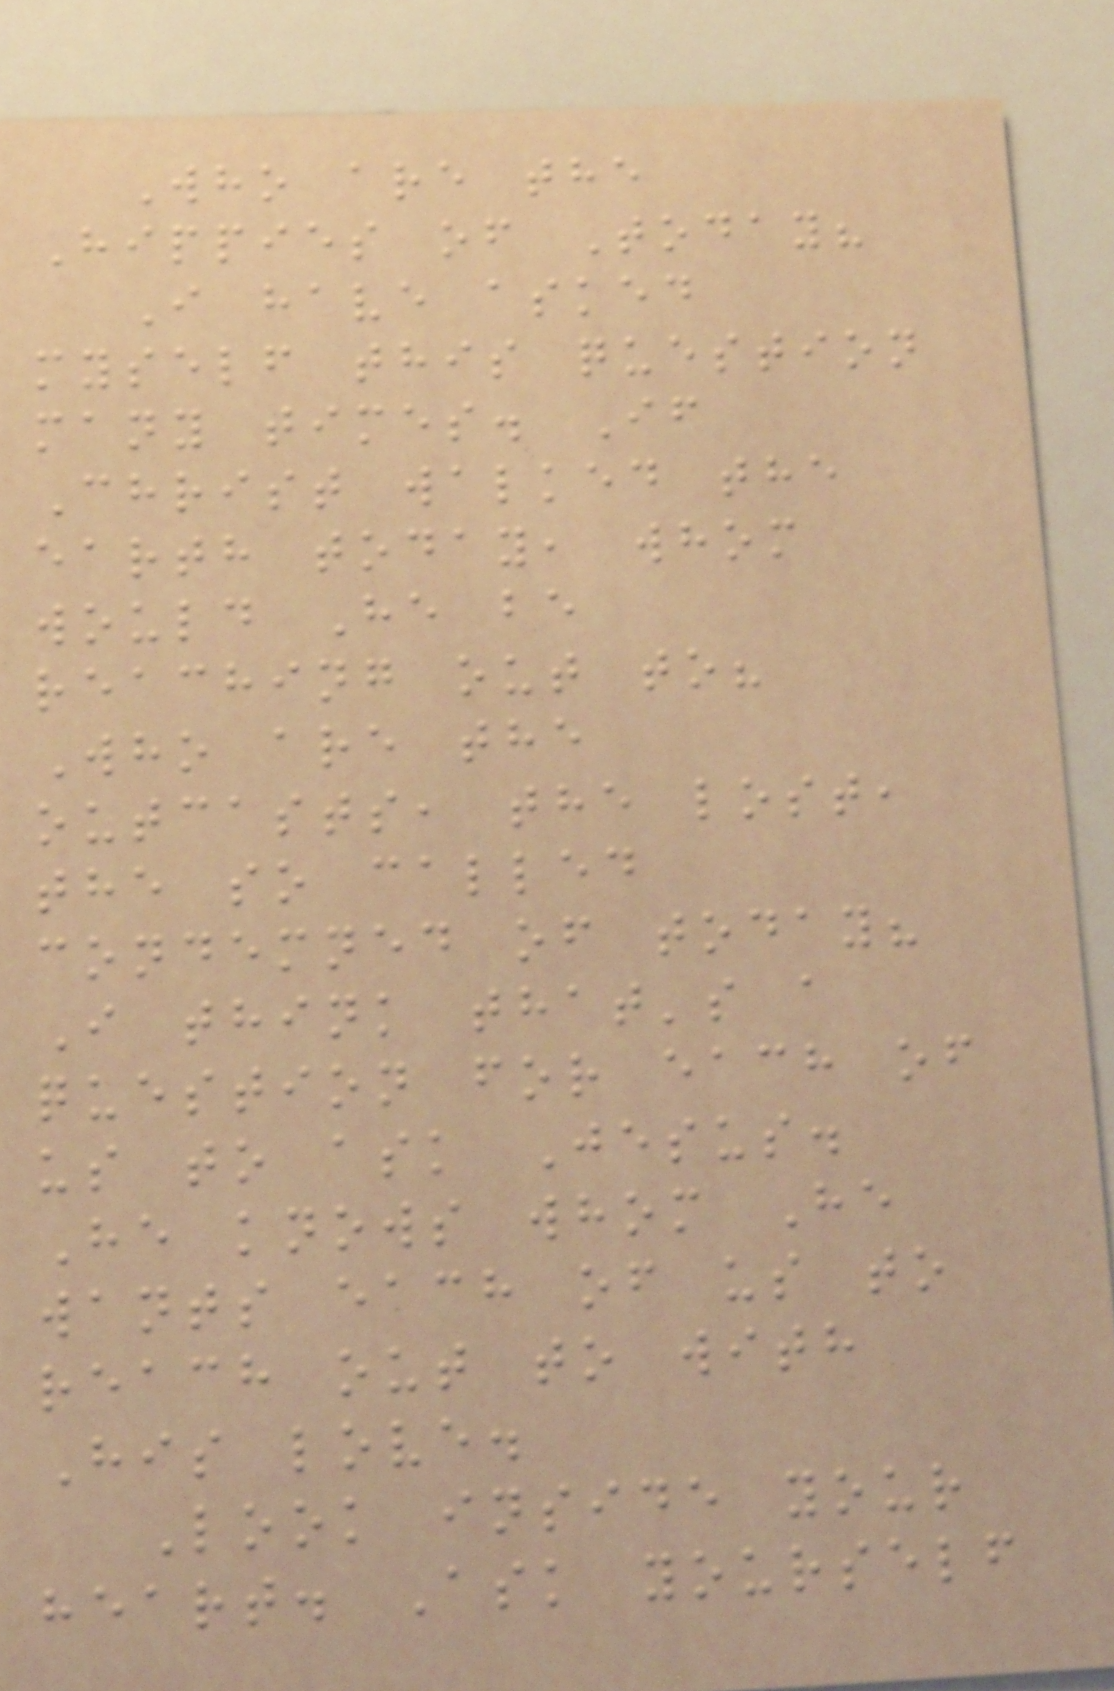Who are the
Hippies of Today?
I have asked
myself this question
many times. If
Christ walked the
earth today, whom
would He be
reaching out to?
Who are the
outcasts, the lost,
the so called
condemned of today?
I think that's a
question for each of
us to ask Jesus.
He knows whom He
wants each of us to
reach out to with
His love.
Look inside your
heart. Ask yourself
